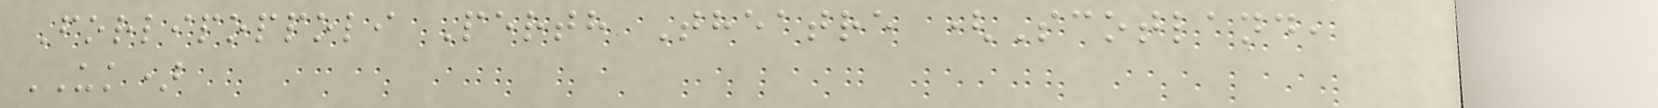Forlipoppoli Perth Theatre (Scotland,
UK)
